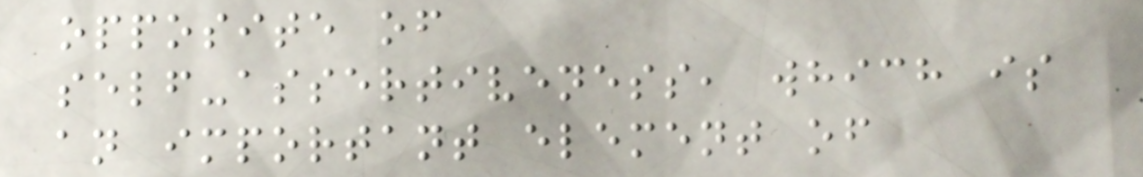opposite of
self-assertiveness, which is
an important element of
